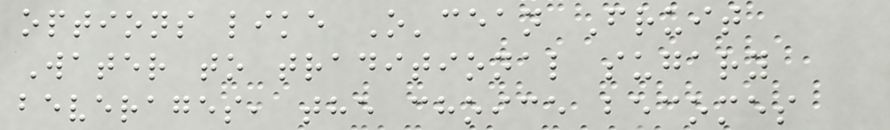options like O'cean Fruit
Water to traditional sugary
beverages, the choice becomes
